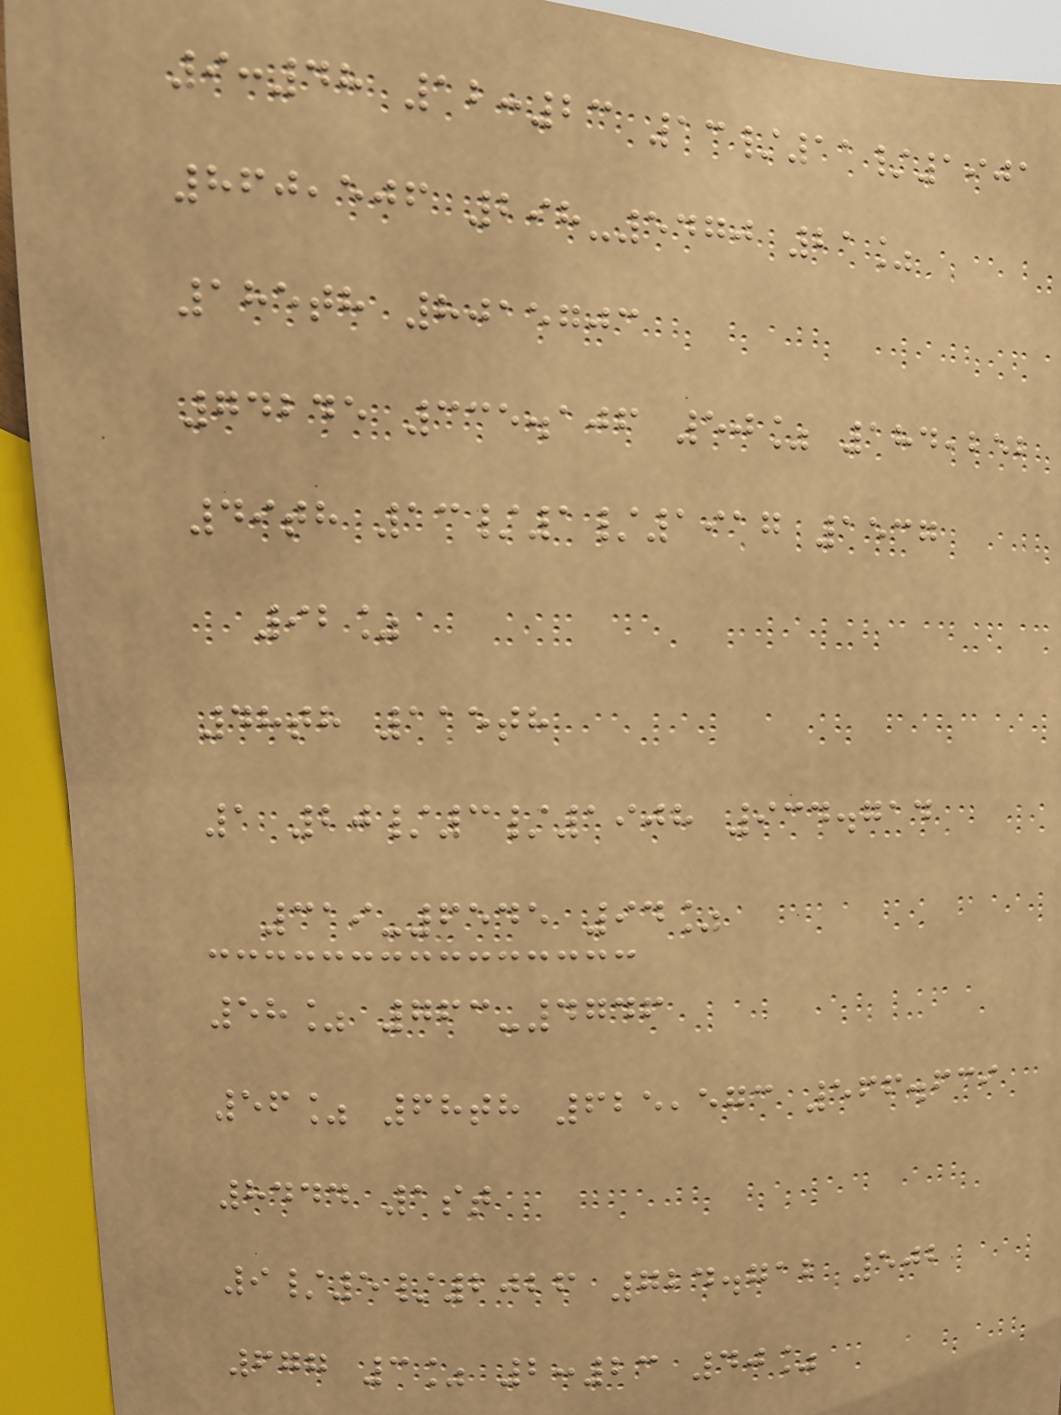9:48 12:23 13/11/1901
860,506 298-5470 21%
185th 8015703
74245 335.106 50% 184,252
49th 13/1/1917 1537
92%
48th 115th
1 20/3/1908 934.714
319-6545 94%
58% 763-4746
56% 68th 625,573 566.639
8444 1st
9/5/2026 724.712 502
677 3% 2:23 40%
